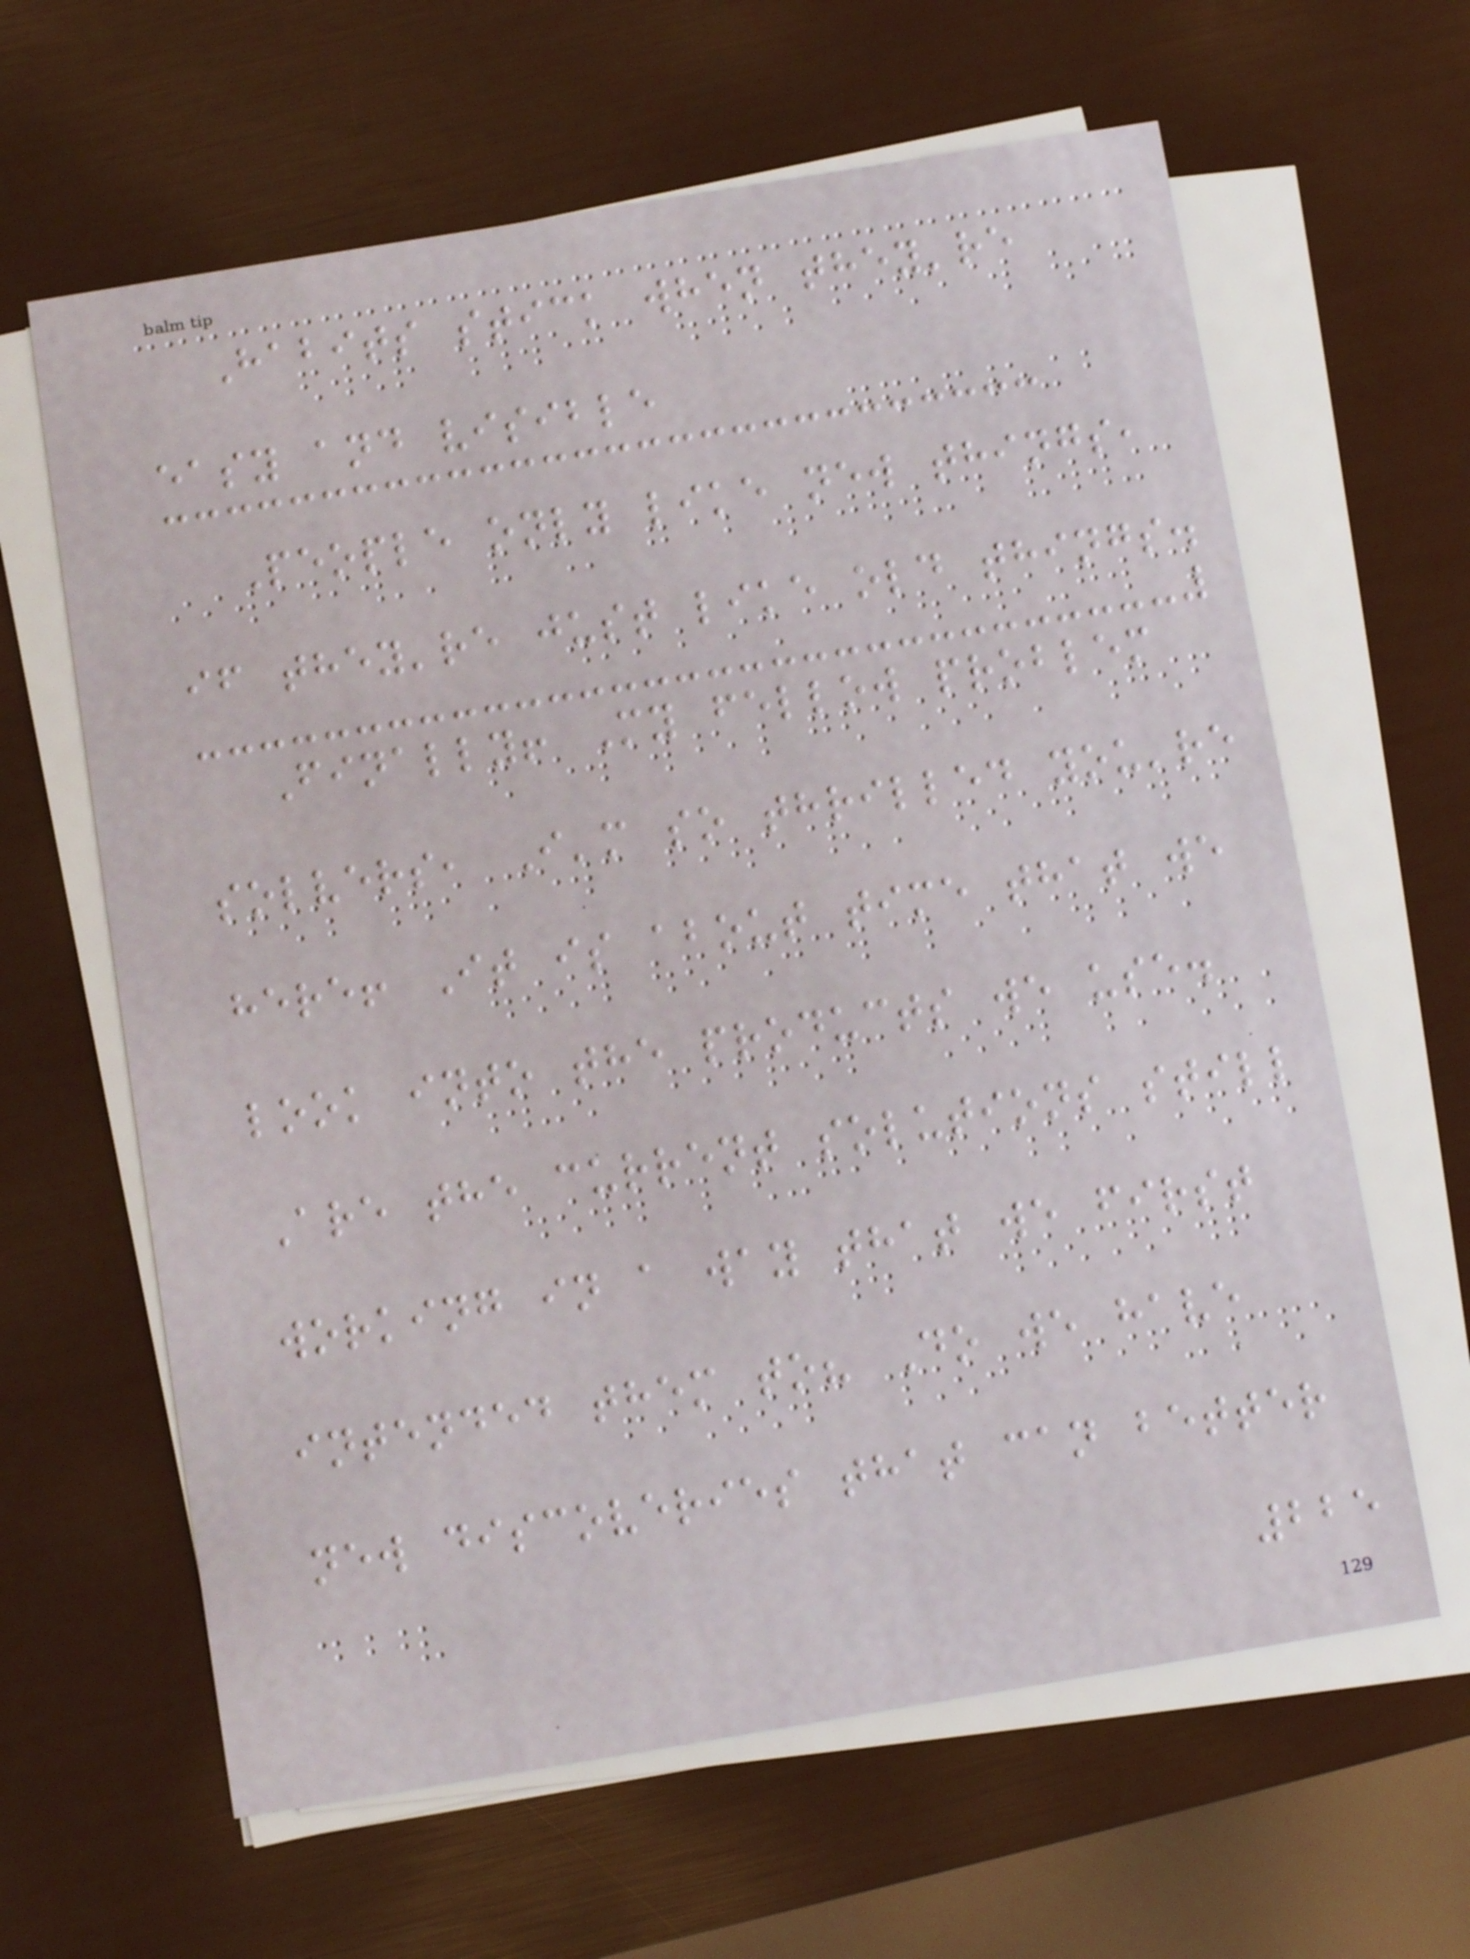Habits stick when they're
easy and visible
People only like new things,
if they're just like old things.
Finally! My fellow problem
solvers, I'm so thrilled you're
here! It is about time that we
look into the products we use.
Are the current solutions still
working in a way that we first
intended them to? Do we have
new discoveries that can better
225
